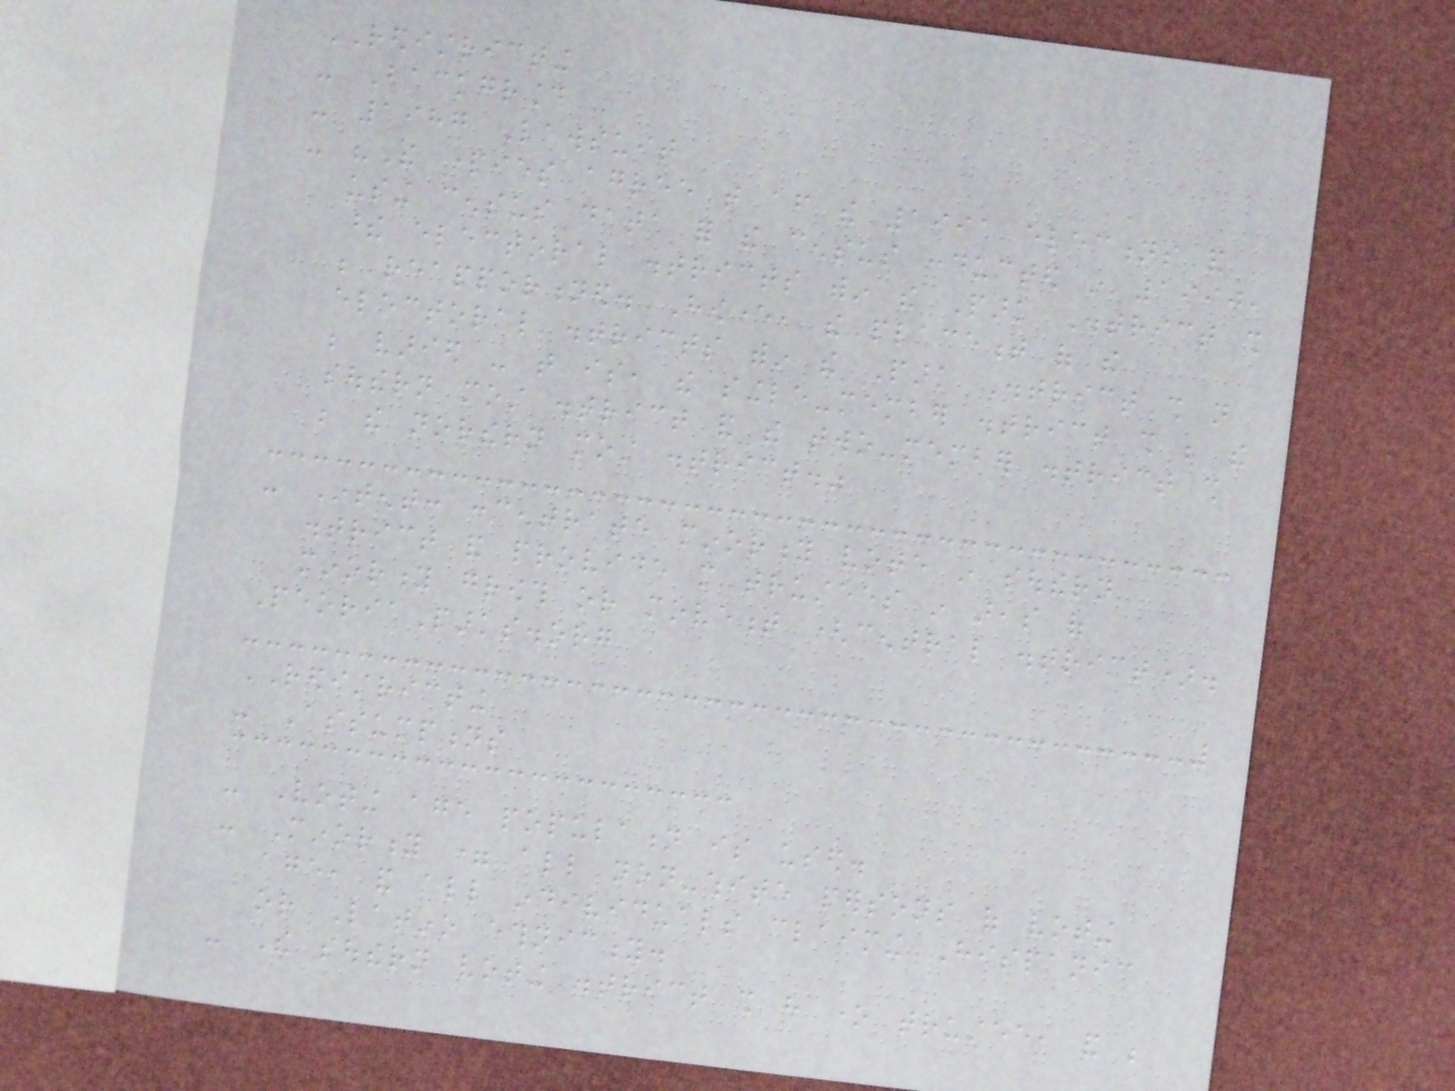REDISTRICTING
- Background
- 1987 Lawsuit
- "The parties agree that after the 1991 elections and
using census data for the census conducted in 1990,
these electoral districts within the Park District shall
be reapportioned. However, the placement of the
electoral districts within the Park District shall not
be varied - that is, the single-member district shall be the
southern most district and the two-member district shall
be the northern most district."
- Intent: concentrate minority vote in southern
district and provide more trustees in areas of
minority growth or movement (central district).
PeoriaParks.org
REDISTRICTING
- Assumptions
- Voting age population is used.
- Minority = all non-white persons of voting
age, and all individuals claiming Hispanic
or Latino ethnicity.
- The southern voting district shall have one trustee, and be
